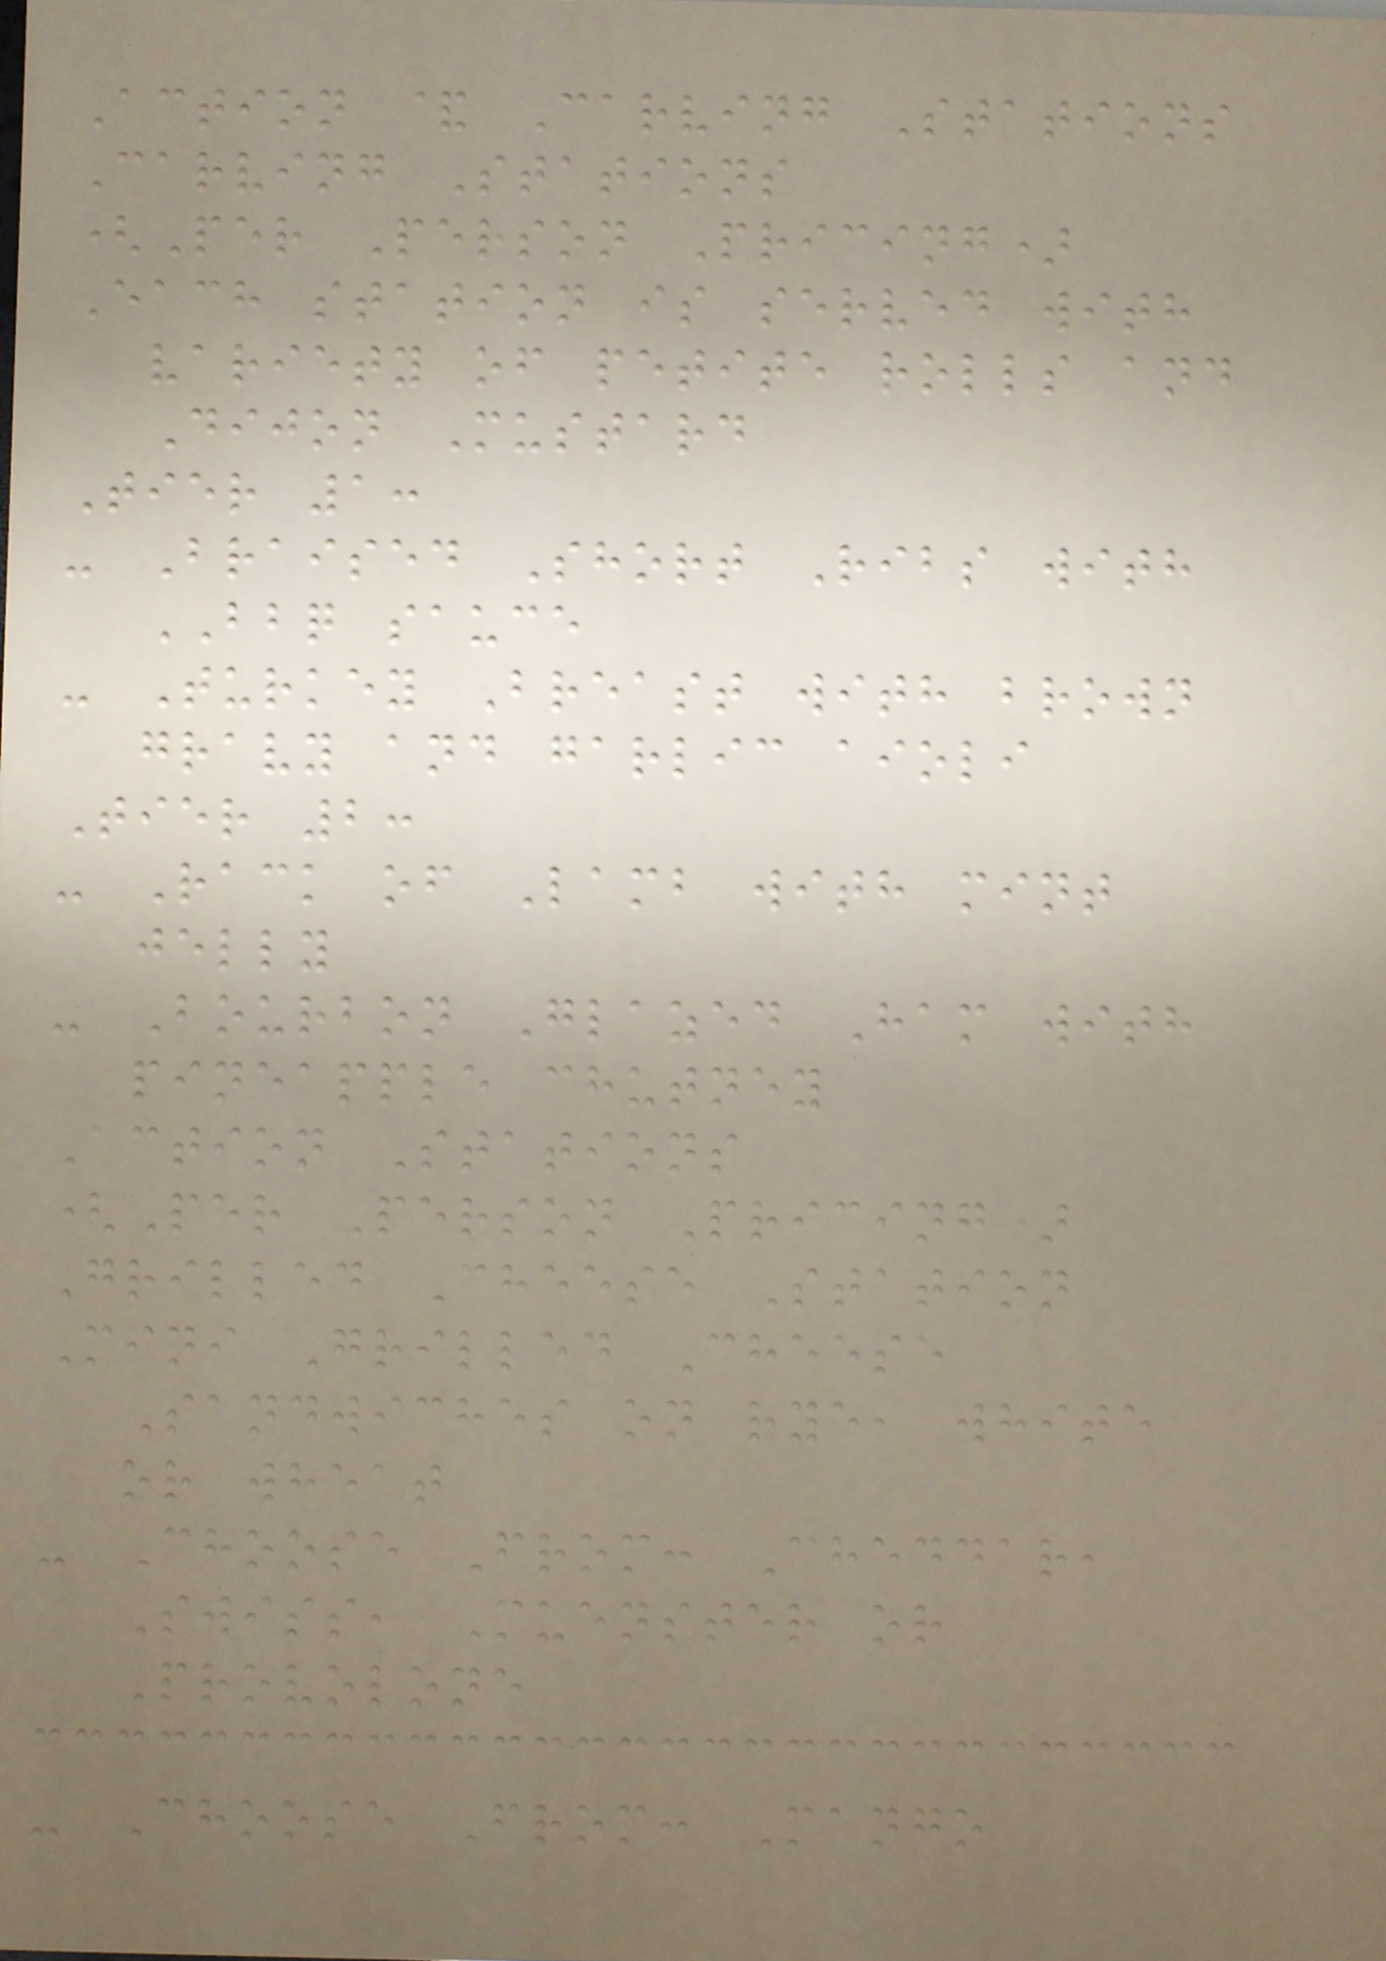Action & Carving Stations
Carving Stations
(Per Person Pricing)
Each station is served with
variety of petite rolls and
Dijon Mustard
Tier 1:
- Braised Short Ribs with
BBQ sauce
- Turkey Breast with brown
gravy and garlic aioli
Tier 2:
- Rack of Lamb with mint
jelly
- Bourbon Glazed Ham with
pineapple chutney
Action Stations
(Per Person Pricing)
Grilled Cheese Station
Mini Grilled Cheese
Sandwiches on rye, white
or wheat
- Choose From: Cheddar,
Swiss, Muenster or
Provolone
- Choose From: Mango
